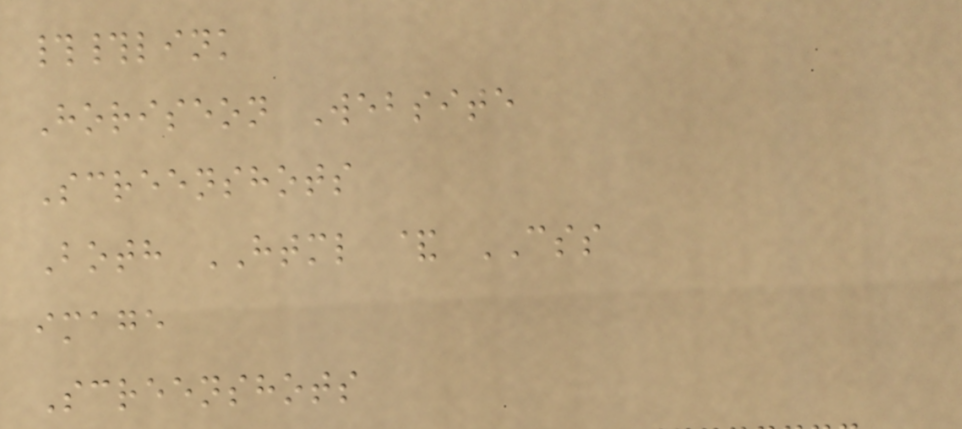##link
Horiseon Website
Screenshots
Both HTML & CSS
image
Screenshots
